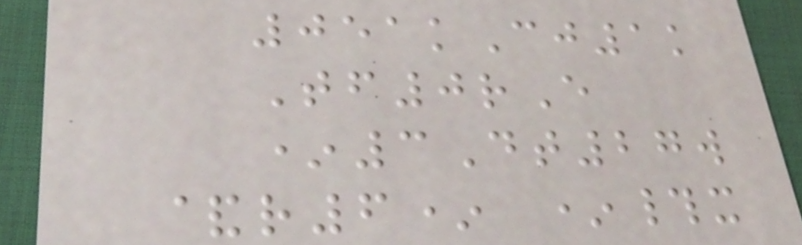051kCj1k
Tf0rE
*3Dt27w
&r6* *#x
